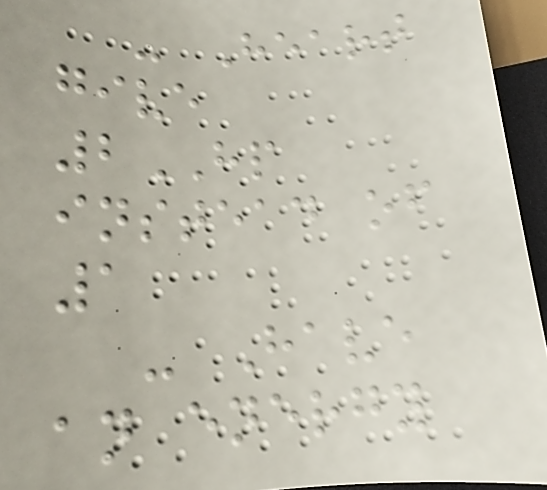- Heart
give
2HP
instead of
1
- Have
an energy
